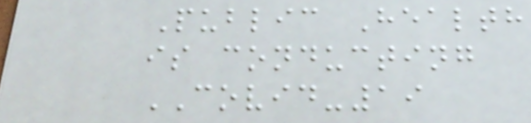Public Health
is conducting
COVID-19
